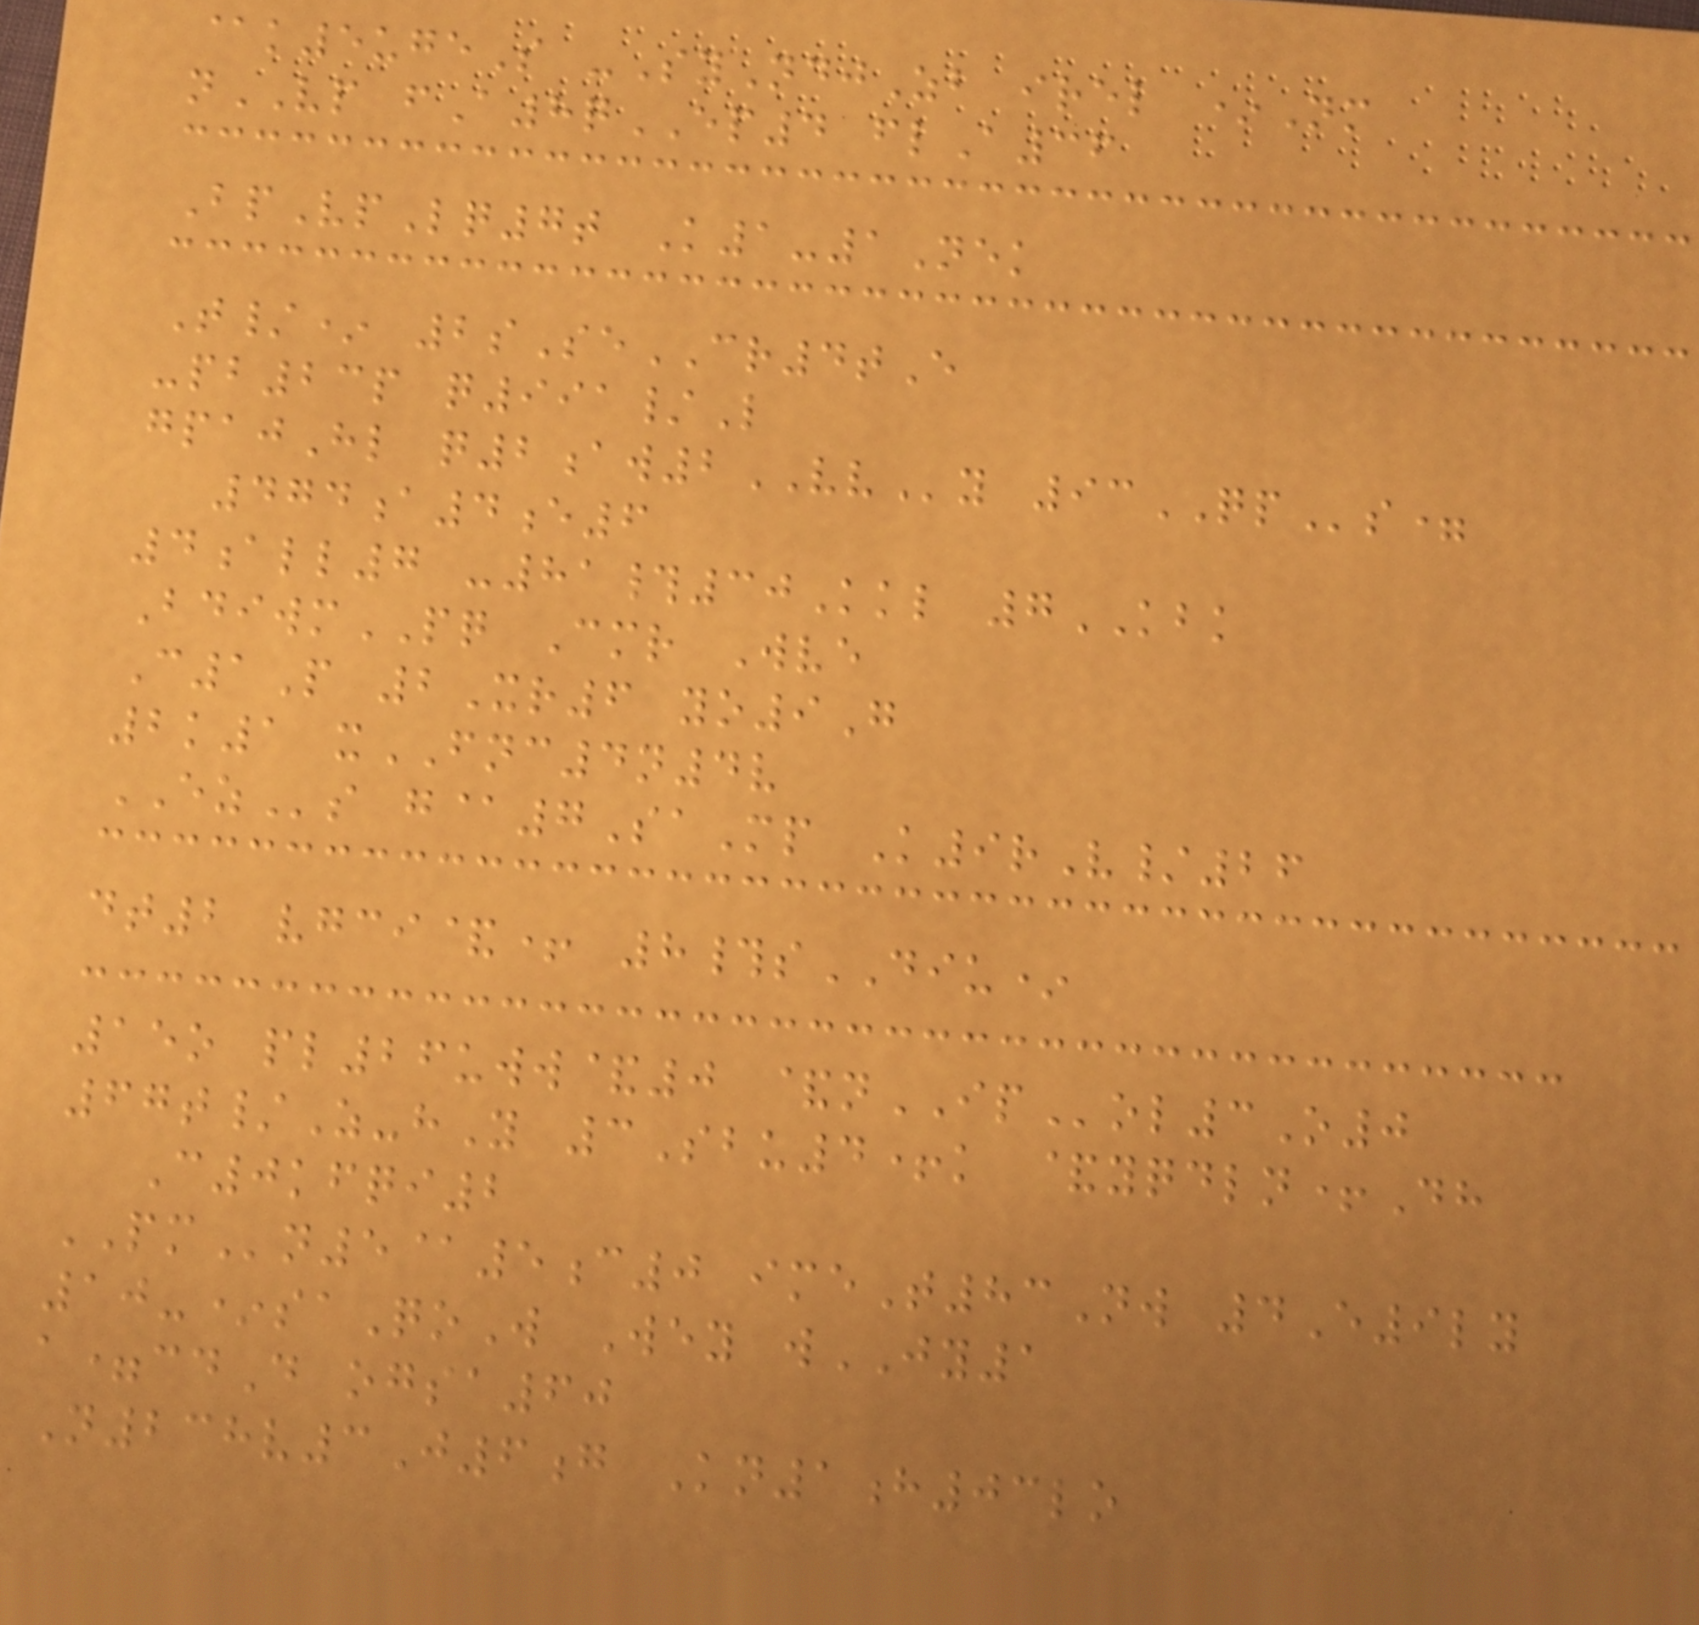@k5ugeS -SyNdjZb irel *Nm
nVP fA8qEP4 flA36
BpVpLq7t K1-1Nek
T/* 2sSeCR4tE
-pb23p q991/L
gpajHl q2aw2VVy 93QPs=
474a4e6
4all7 -81#30Kkl 7KBK
BdiwmPQ Cmr Wve
C1P 2Xr6 yo9G
2k1 xFNC4n4v
EZs g@7SaMp K9rV/26
dt2 vgci&+ 8#sDIU*
15o pl26uww&0 &nIPol3O0
67t/Z-hY 3Sbu4+k &yqdln+Dh
C0kfqi2
PMn5@5c0 imeT83Nw 4E9ly
10-*saQoW Wey wJY1
a=cdD ogsa60
N238v3J6g Kn1h03lo
